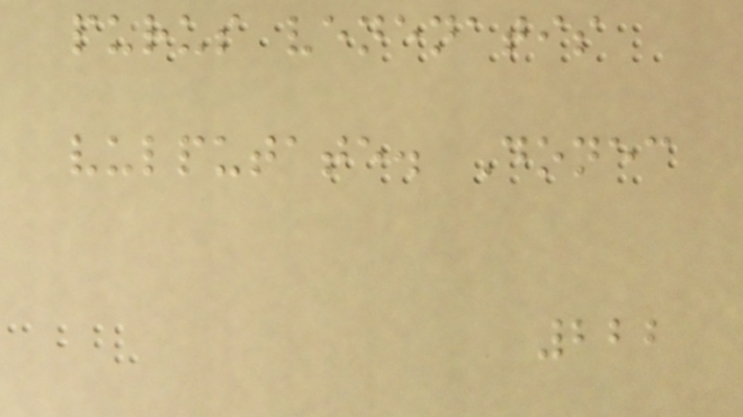purus venenatis
vulputate. Donec
222
